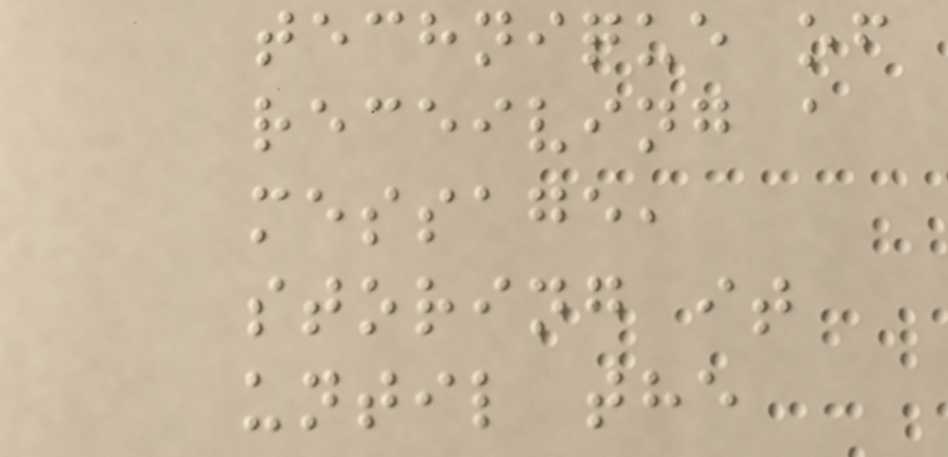technique of
receiving a
message,
storing it
until the
